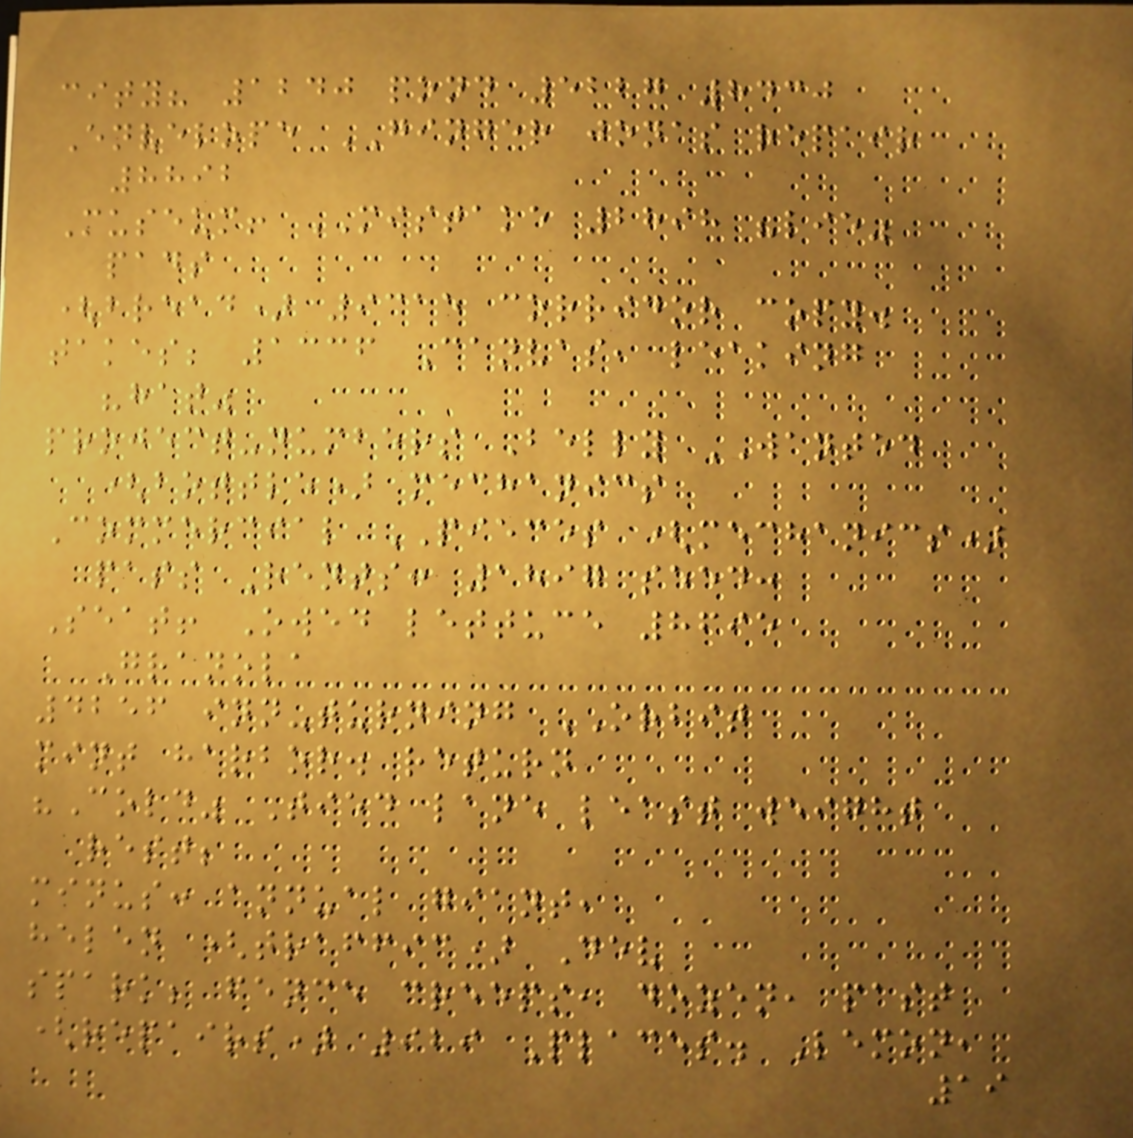city? 1240 pond 5227 8430
Envelope GINGER jonas repair
8892
Museum! MISTAKE 2898 "lie"
pads
(bread) 9315 corridor copy.
takes; 1336 Canvas, leaking
"hat"
project-numbers Belly WANTED
(bottle) mechanics
Commercial PIECES (mechanics)
pass Rents: 1897 seed:
Seat! Owed lettuce 8695
Granola
4256 inn-turning ORBIT
mint harbor. return
"Cold" Tied lane least weight
rest;
minus: annual giant,
helen (traffic) Dev
spark; fence creeps, dozen, past
(repairs) 929 Places. Lemon,
19
